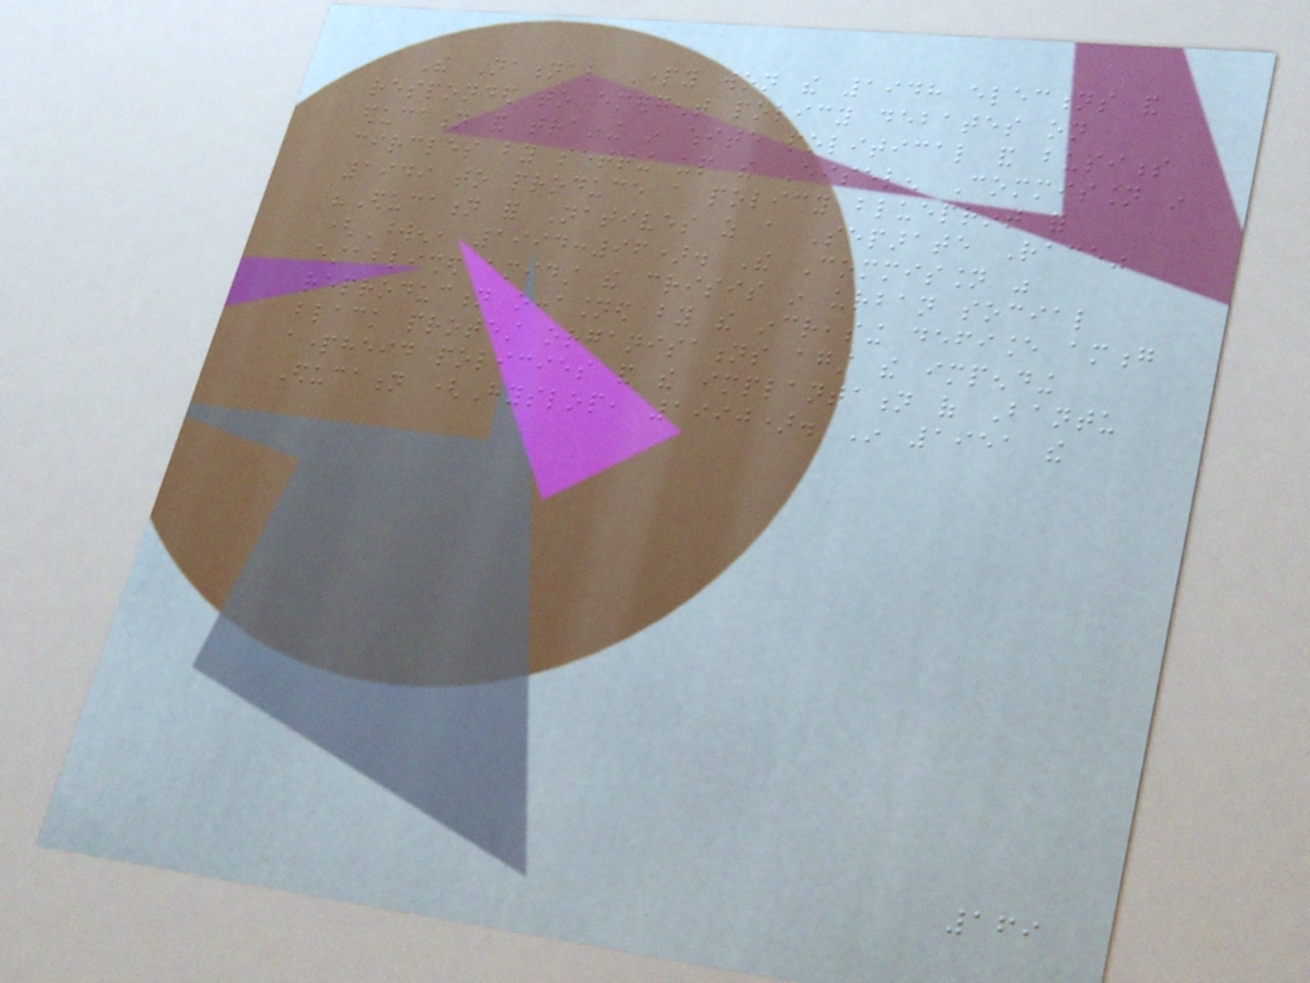The National Party won the 1948 elections and
responded to emergent policy debates on
education and training in white political and business
circles by setting up the Eiselen Commission in
1949 to produce a policy blueprint for
"Education for Natives as a Separate Race"
(Worden, 1994:96). The Commission was
established amidst the crisis in urban social
reproduction occasioned by the increasing defiance among
black protest organisations against the impending
apartheid policies and the implantation of Bantu
Education (Hyslop, 1990). In 1951 the
169
